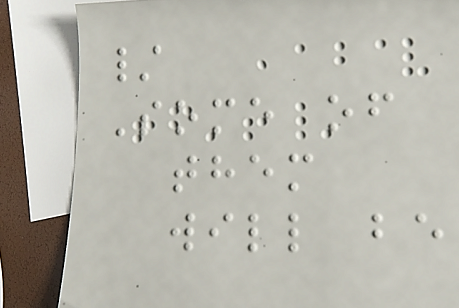/
Some of
them
will be
